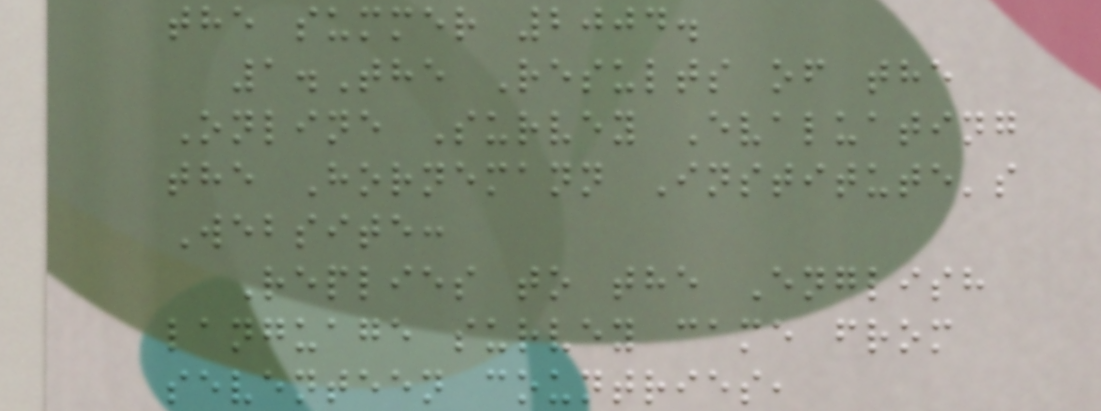the summer 2004.
1.The Results of the
Online Survey Evaluating
the Hornemann Institute's
Website:
Replies to the English
language survey came from
seventeen countries,
